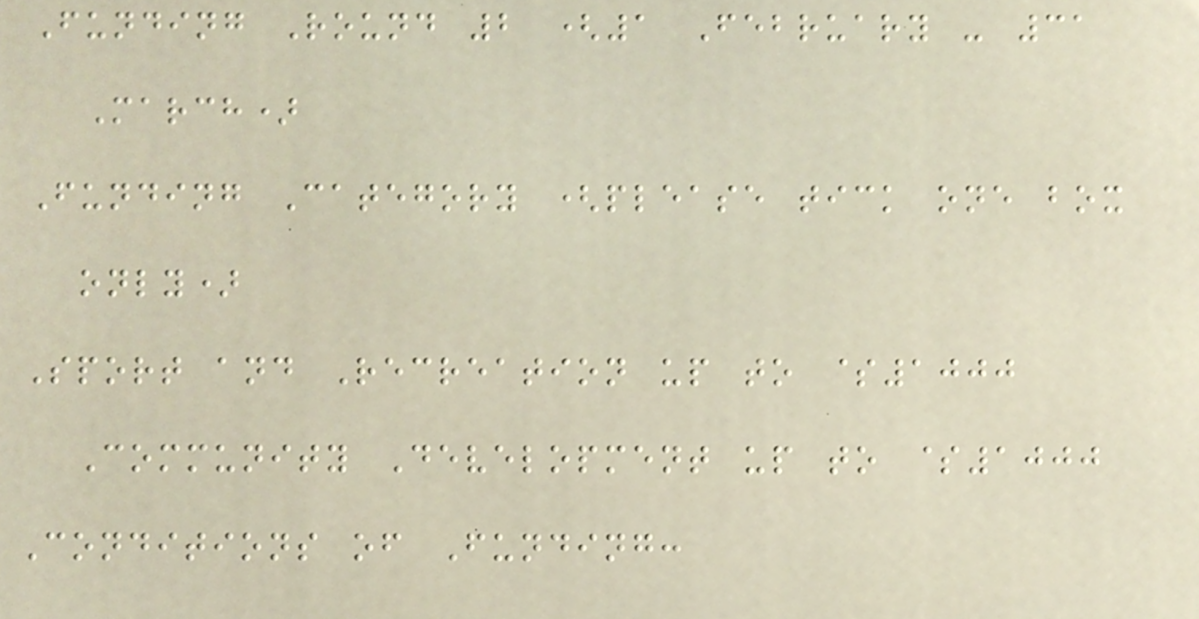Funding Round 2 (1 February - 31
March)
Funding Category (please tick one box
only)
Sport and Recreation up to $1000
Community Development up to $1000
Conditions of Funding:
